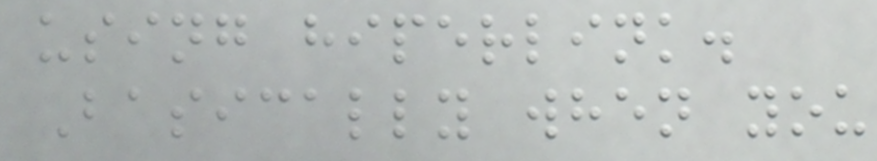using hiperlink.
Basically when you
